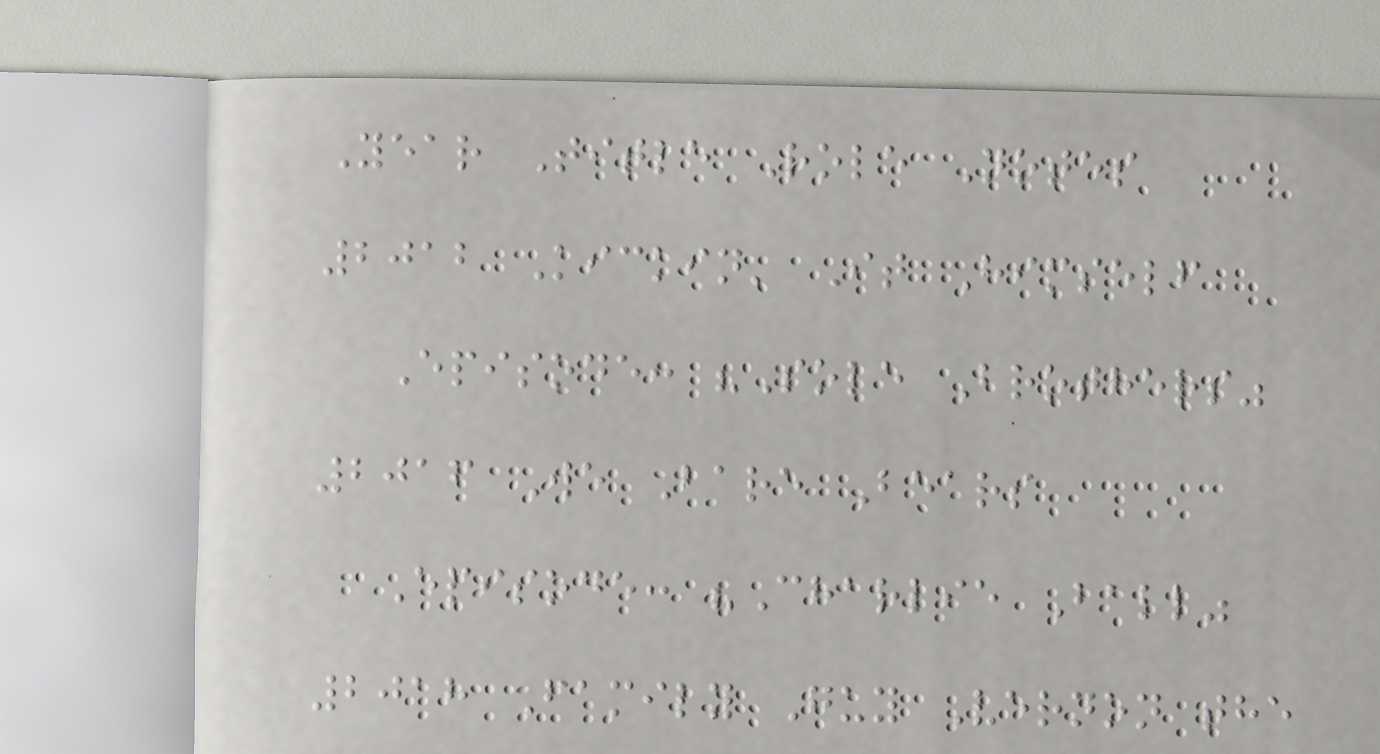Year Title Role Notes
2012 Kickin' It Himself
Episode: "Sole Brothers"
2016 We Bare Bears
Episode: "Charlie Ball"
2018 Family Guy Vernon the
